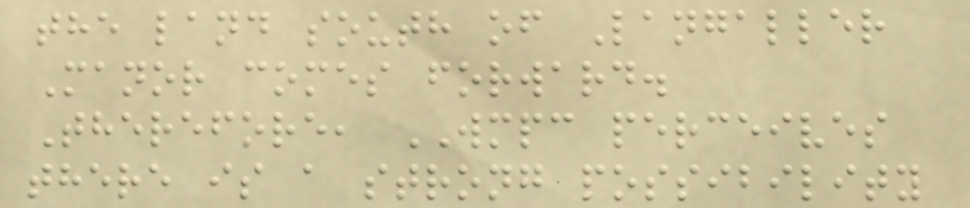the land south of Langaller
Manor comes forward.
Therefore, WMPC perceives
there is a strong possibility
